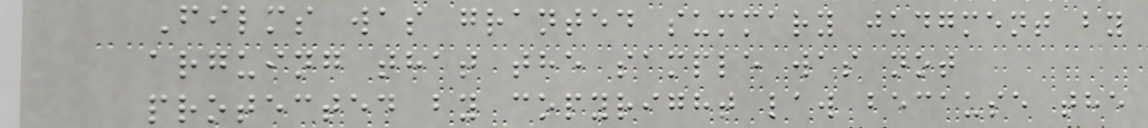Films was granted summary judgment by
arguing that the sample was not
protected by copyright law because the
